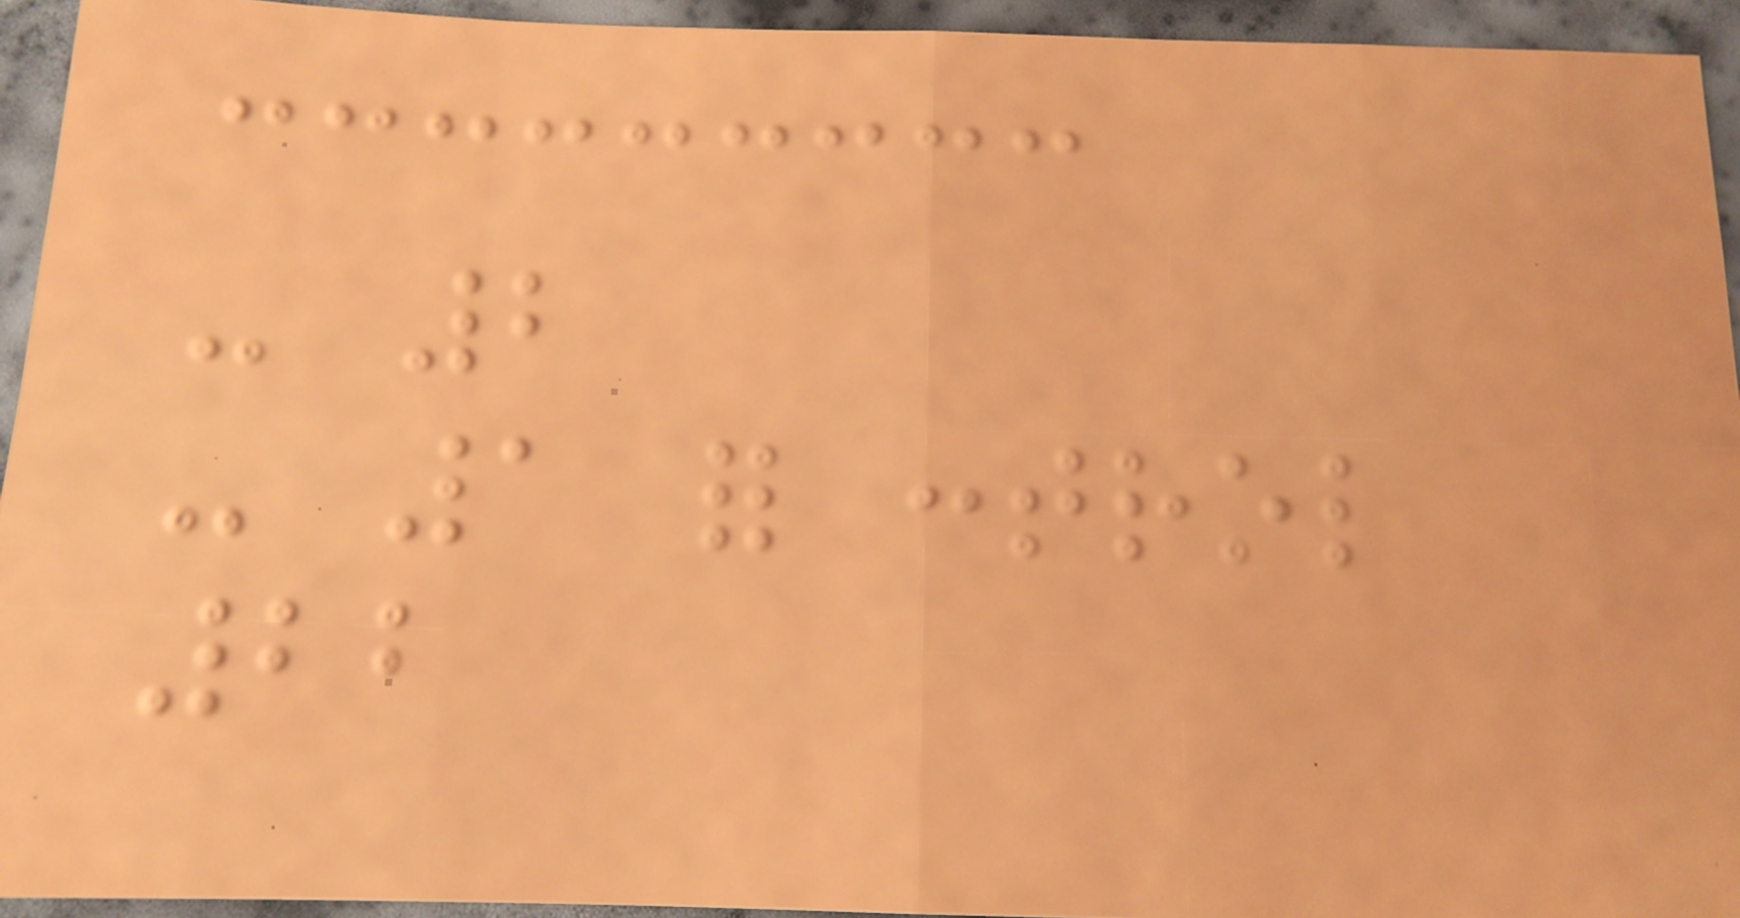- 2
- 1 for control
22
